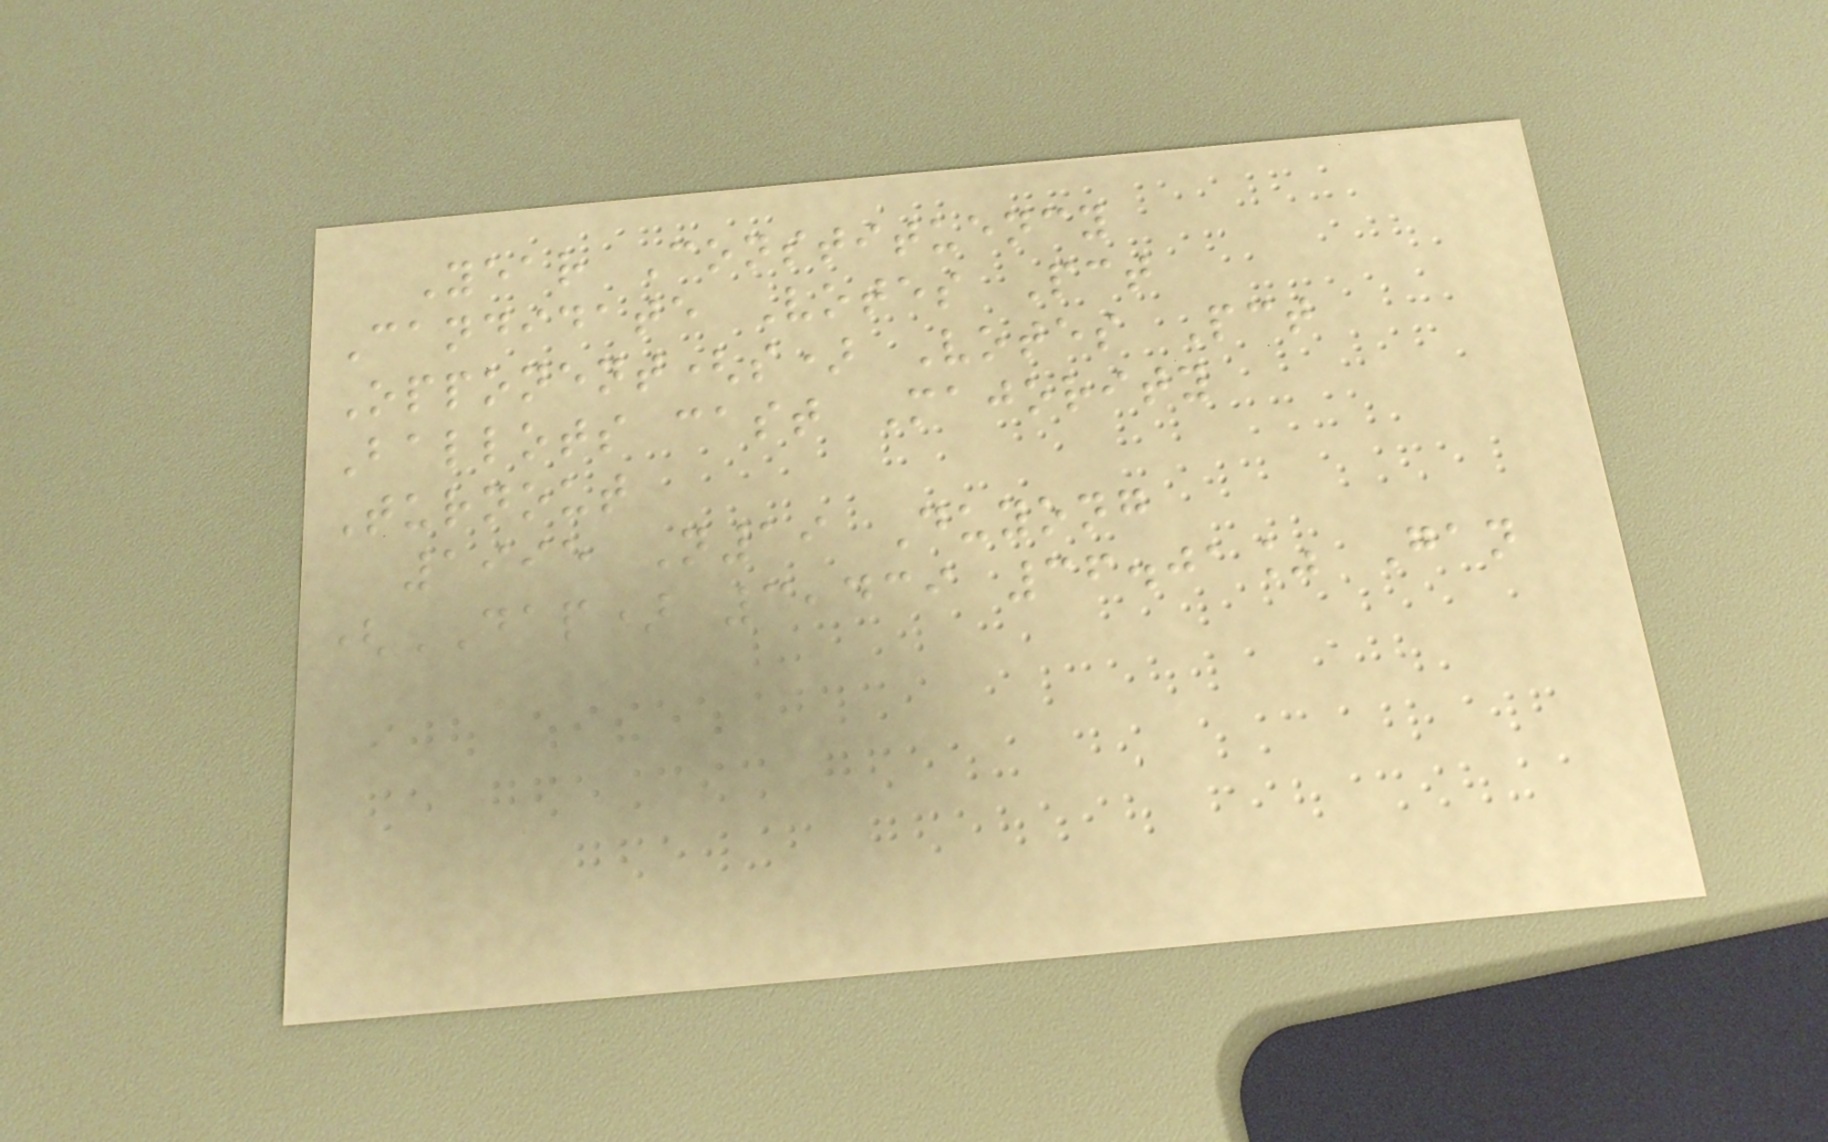Year Constituency
Candidate Votes Pct
Opponent(s) Votes Pct
Ballots cast Majority
Turnout
1995 N19 Duyong
(DAP) 3,439 36.01% Gan
